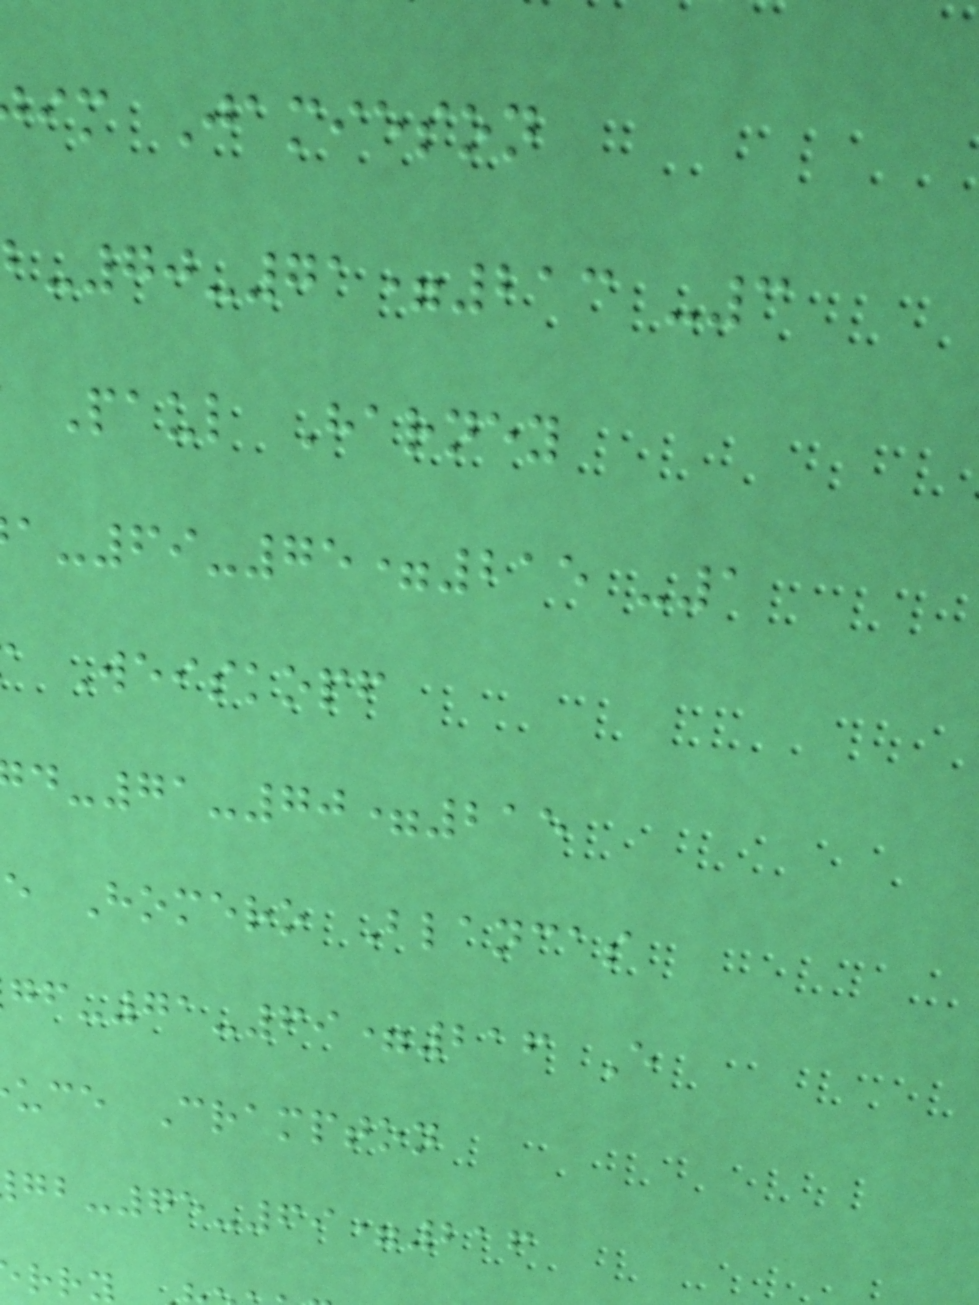im Jamieson
-70-71=213 -3
Paul Harney
-69-75=215 -1
Weiskopf
-71-70=215
e Homero Blancas
-71-69=216 E
uce Crampton
-75-69=216
